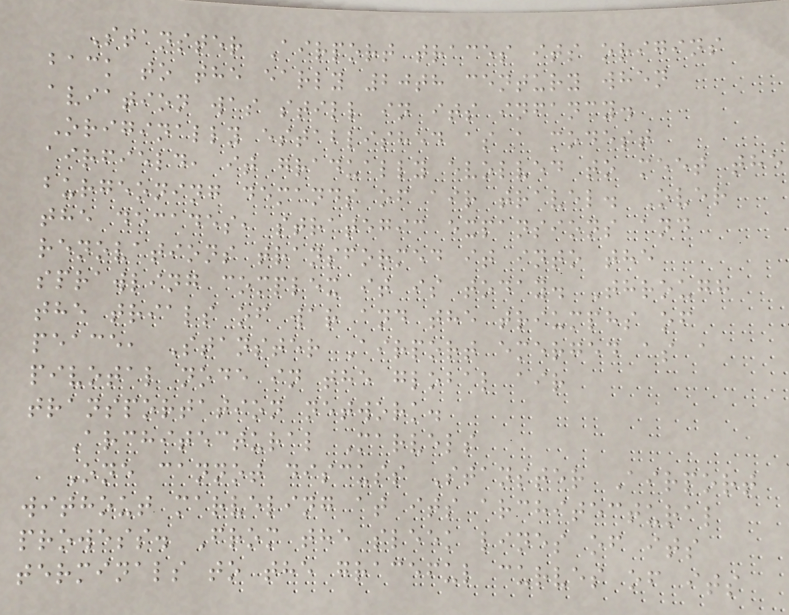Stanster Airport traces its origins
back to the early 20th century when
aviation was still in its infancy.
Originally established as a modest
airfield, it gradually evolved to meet the
burgeoning demands of air travel. Over
the decades, strategic expansions and
renovations transformed it into the
sprawling complex it is today. Through
the trials of war and the triumphs of
peace, Stanster Airport emerged as a
pivotal node in the global air
transportation network.
Architectural Marvels
One cannot discuss Stanster Airport
without marveling at its architectural
prowess. From the sleek lines of its
terminals to the graceful curves of its
